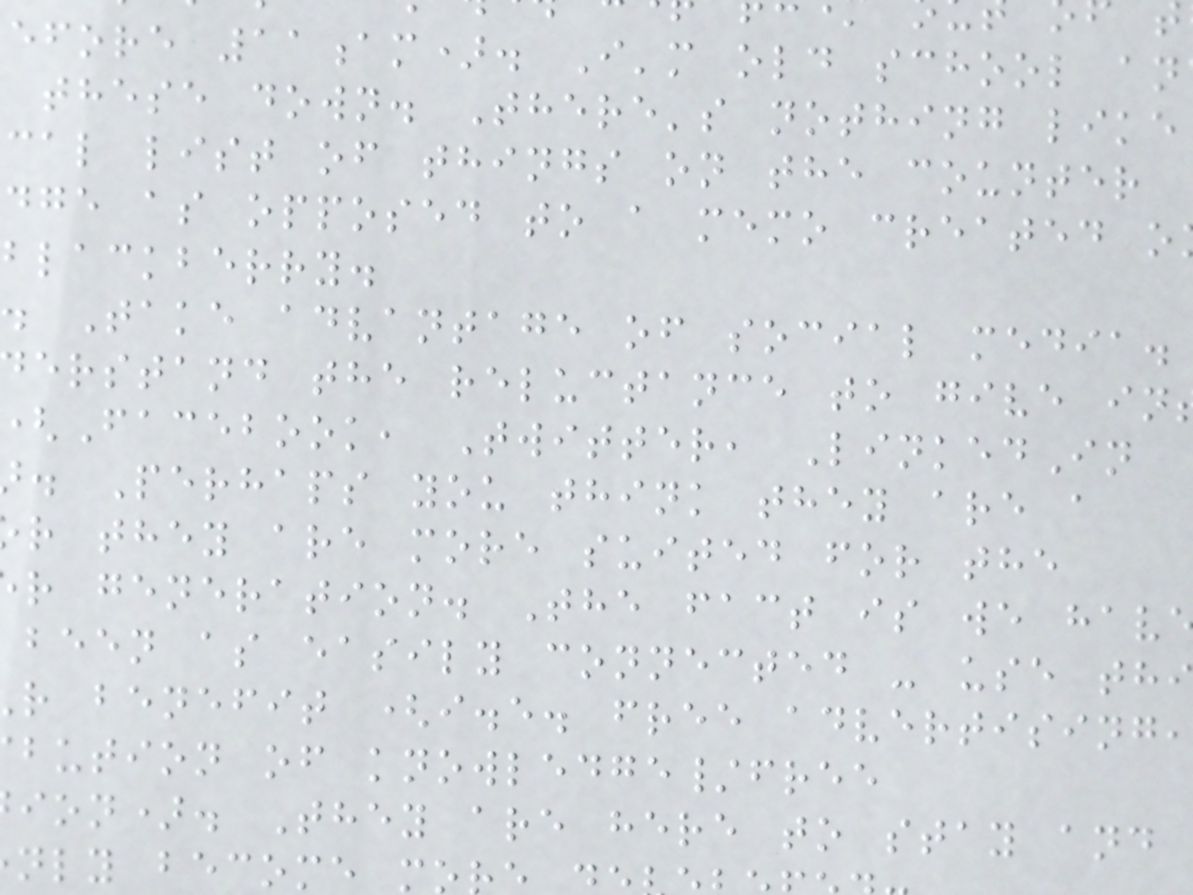efore 11am). I'm old school an
these down. There's nothing like
cal list of things on the counter
dge as opposed to a memo created o
blackberry.
. Take advantage of social media.
erstand the reluctance to give in
Facebook, Twitter, LinkedIn
. Perhaps you think they are a
r they are more suited for the
r generation. The fact is we hav
been as easily connected - use th
r benefit (i.e. free advertising,
bution of knowledge/free
ion). They are here to stay and
nly become m
